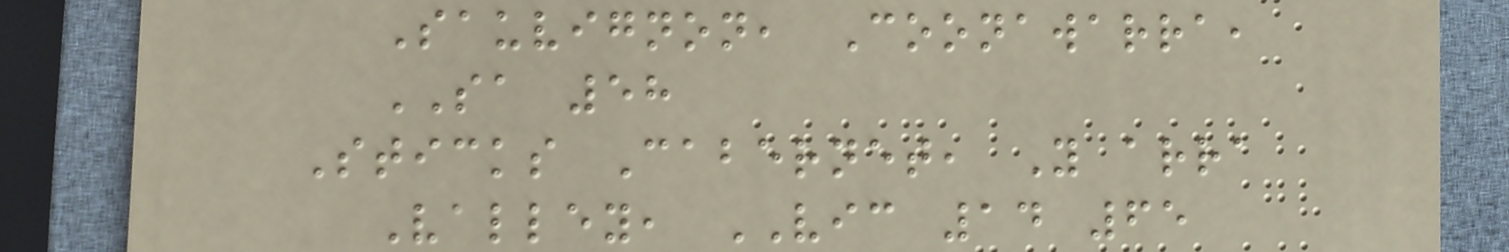Sauvignon, Coonawarra,
SA 58
Sticks Cabernet, Y arra
Valley, VIC 14 65
